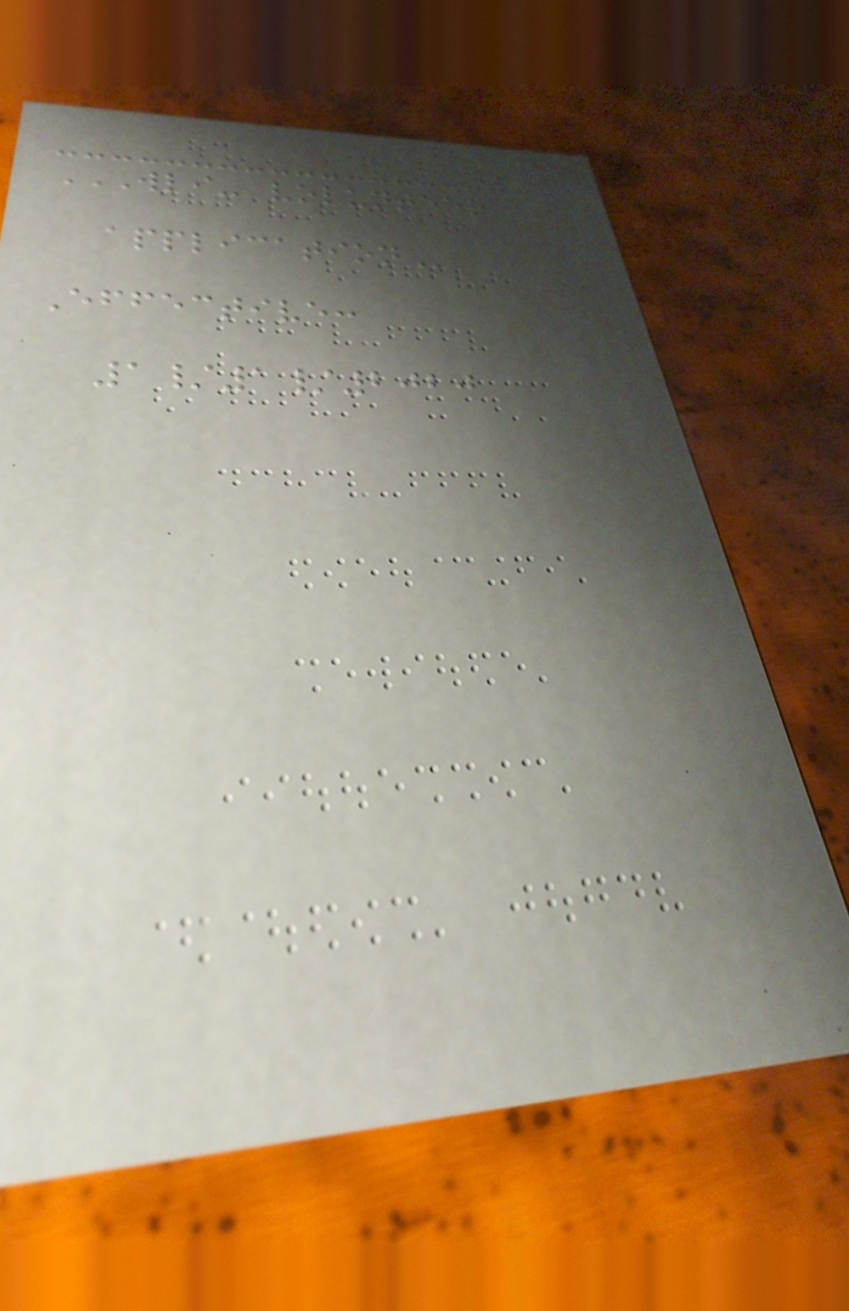WLI- VOLUNTEER
APPLICATION
Effective:
1/1/2020
